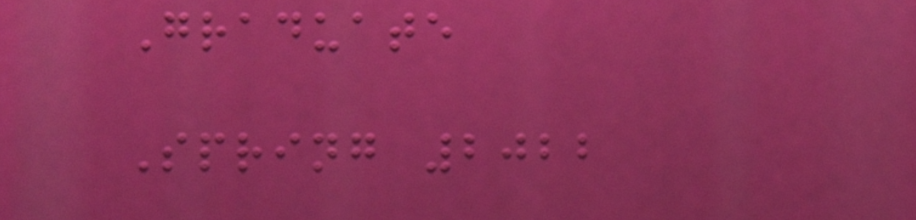Graduate
Spring 2022
